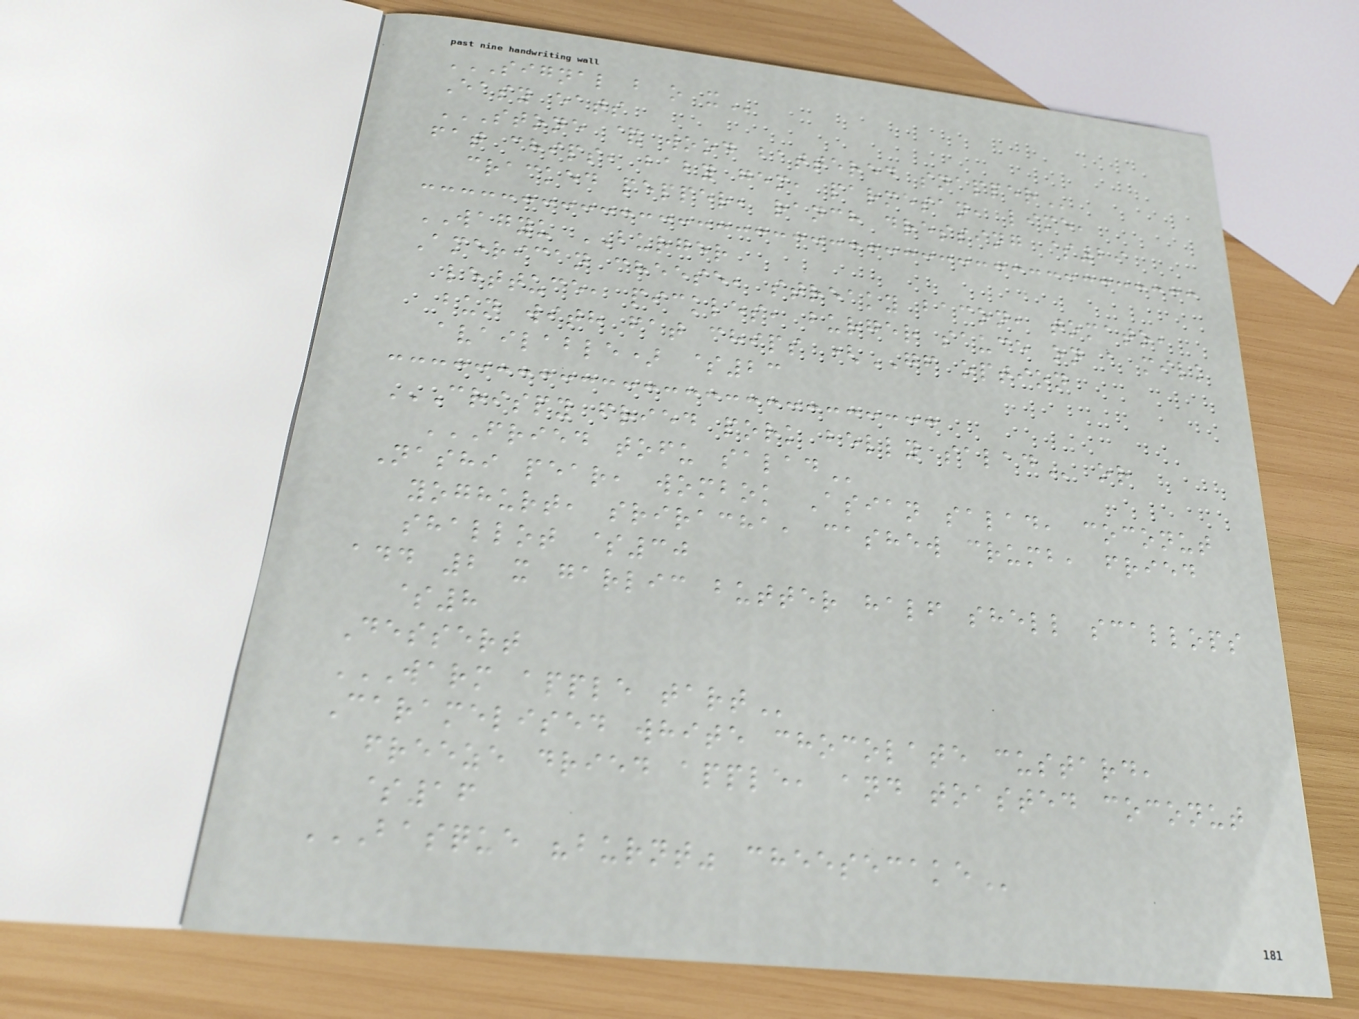SIGNAL B O X
Easy eats
STONE & WOOD BATTERED SNAPPER
fat chips, baby gem, parmesan, lime,
cracked pepper, ranch dressing $29
WAGYU BURGER
American cheese, streaky bacon, tomato,
lettuce, pickles, burger sauce on a milk
bun with fat chips (GF option
available) $23
CRISPY FRIED PORK BELLY SALAD or
FRIED TOFU SALAD
Nashi pear, wombok Asian salad, coconut
yoghurt, sriracha, cashew crumb, fried
shallot $30
add 2 x garlic butter half shell scallops
$8
Dessert
WARM APPLE TART
Caramelised white chocolate custard,
freeze dried apple, and toasted coconut
$16
BASQUE "BURNT" CHEESECAKE
